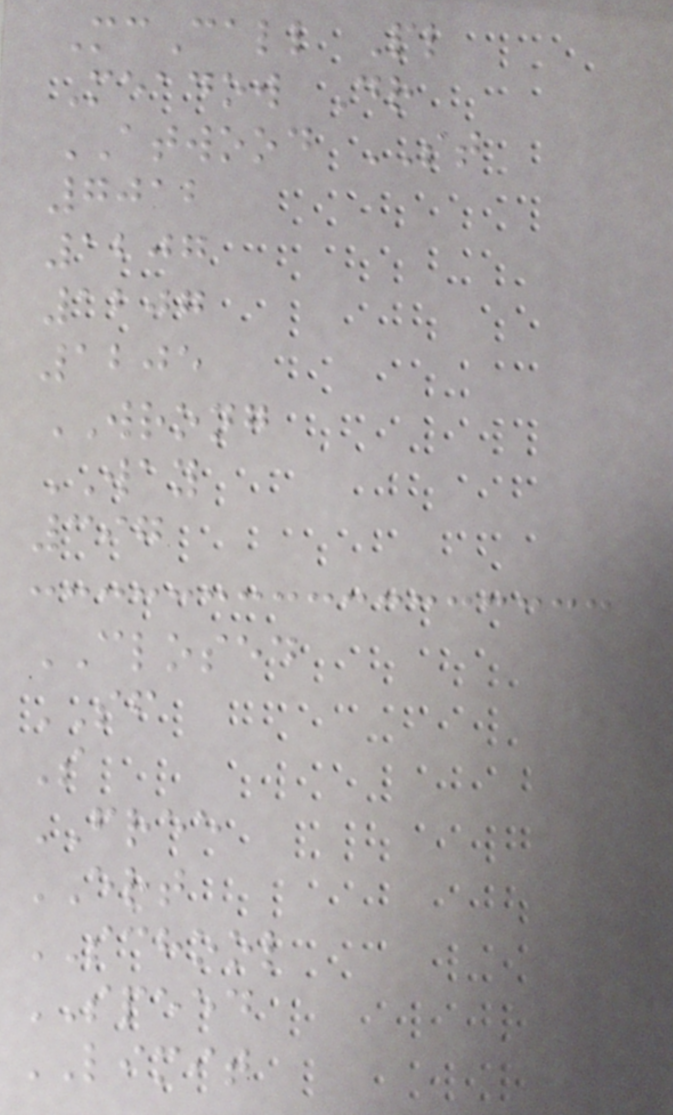McCall Pl
Meadow Dr
ATWOOD ST
7012
1207
1207
1205
WRONG
WAY
397
CLOSED
SF
S
FREE
ERT
SCHOOL
SPEED
LIMIT
